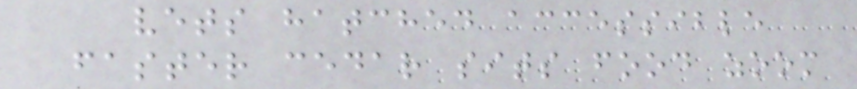vets hatched accessible
faster cedar sits food zoom
